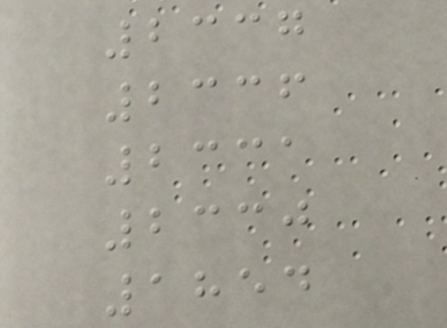2337
2336
2331
2330
1854
